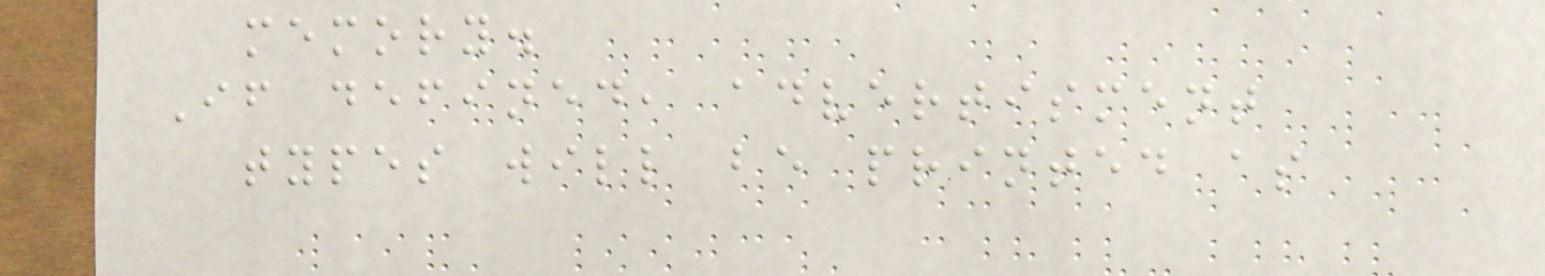memory.
If defined, advertisment
types will be printed as
